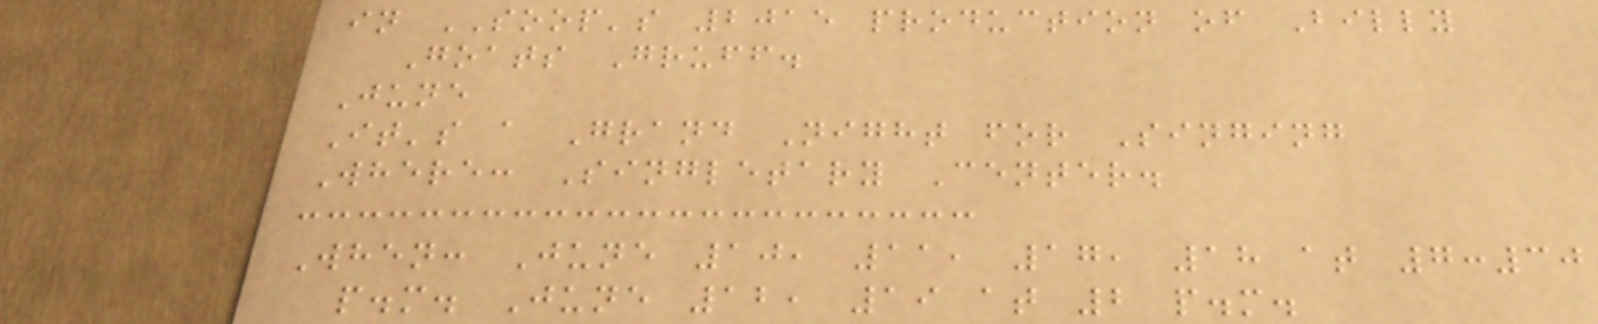in SOOP's 2015 production of Billy
Goats Gruff.
June
It's a Grand Night for Singing
Where: Singletary Center.
When: June 10, 11, 17, 18 at 7:30
p.m. June 12, 19 at 2 p.m.
